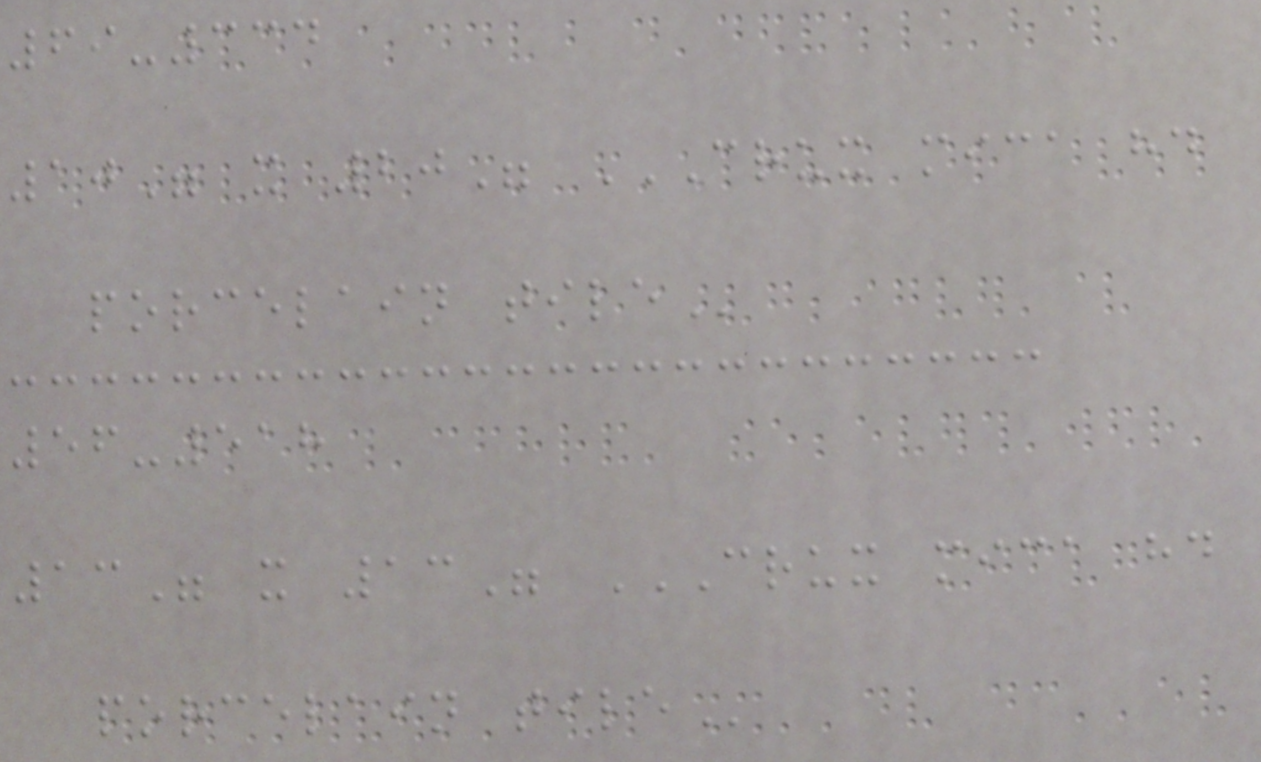69-334
10" x 20" CRUX MICA HD
PORCELAIN TILE
56-518
13" x 13" CRUX MICA HD
PORCELAIN TILE
